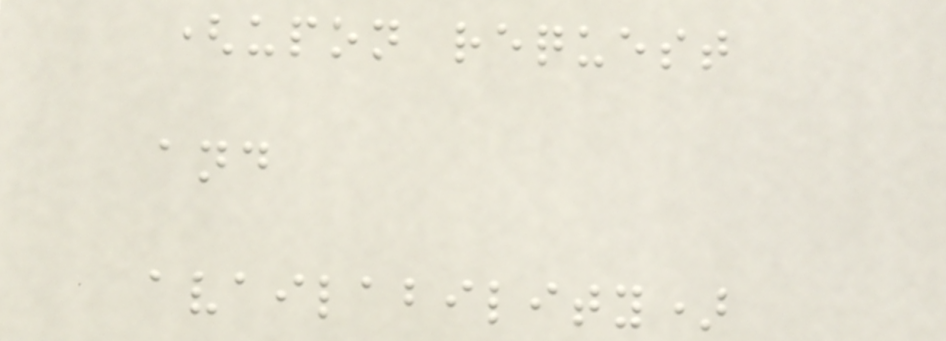(upon request
and
availability)
